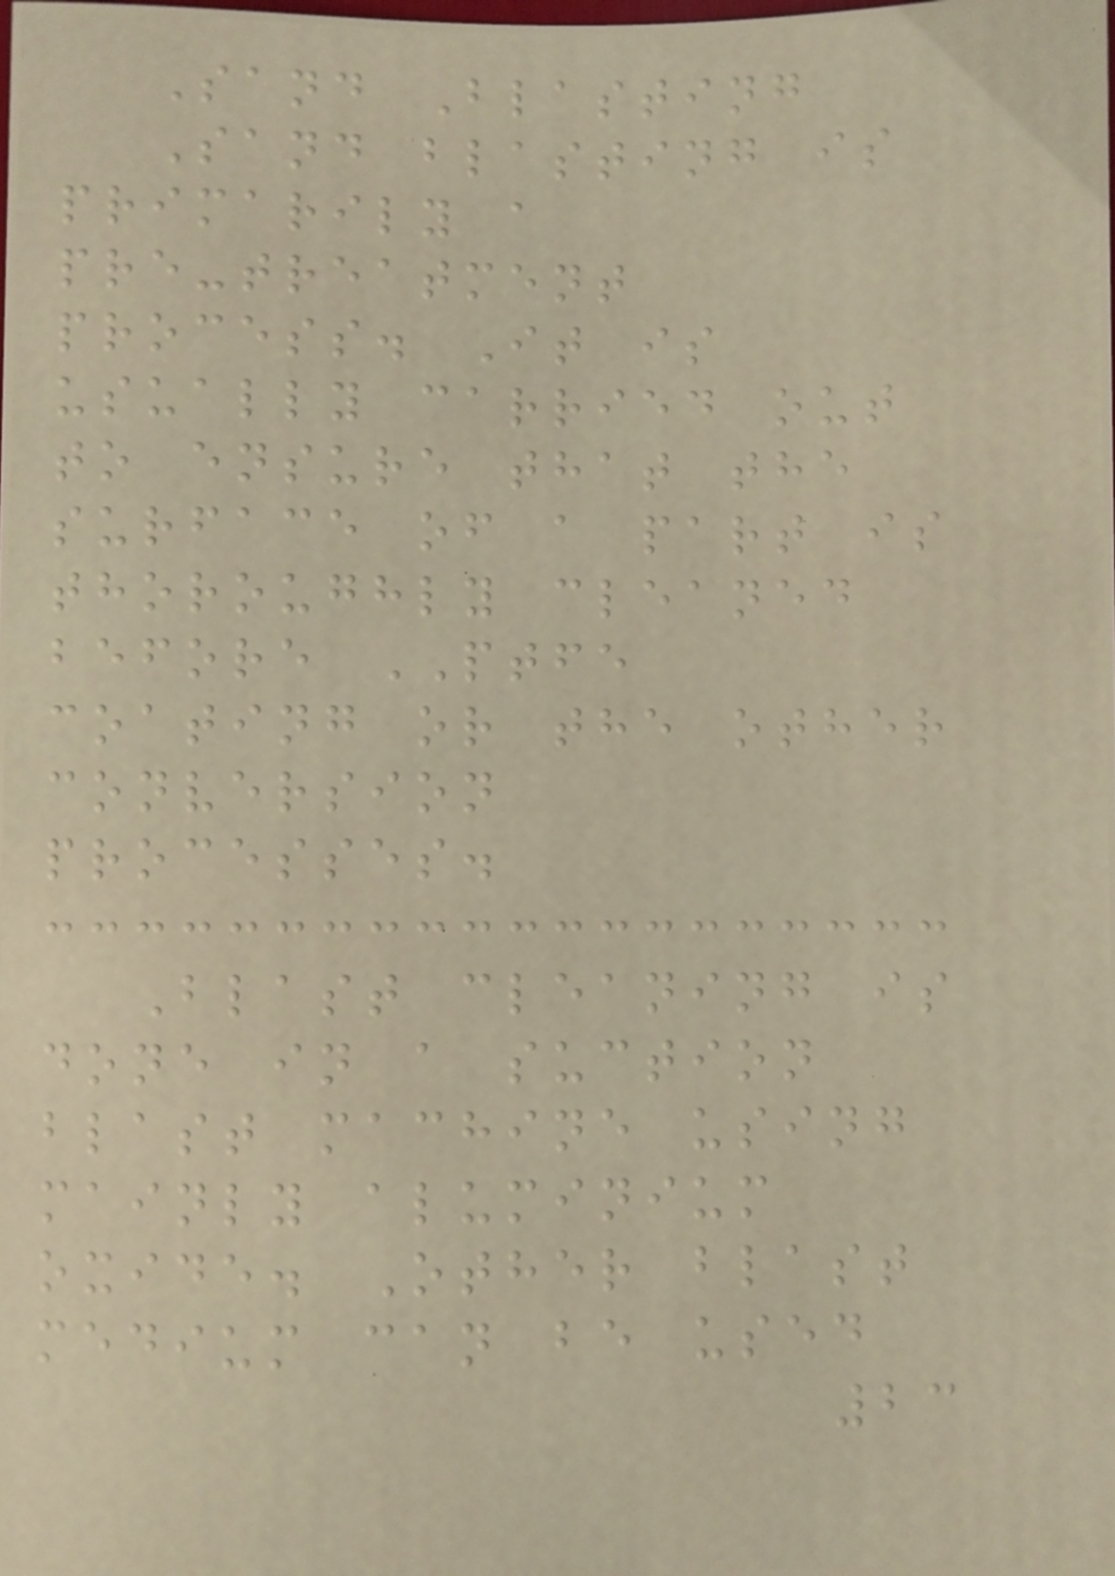Sand Blasting
Sand blasting is
primarily a
pre-treatment
process. It is
usually carried out
to ensure that the
surface of a part is
thoroughly cleaned
before PTFE
coating or the other
conversion
processes.
Blast cleaning is
done in a suction
blast machine using
mainly aluminium
oxide. Other blast
medium can be used
23
